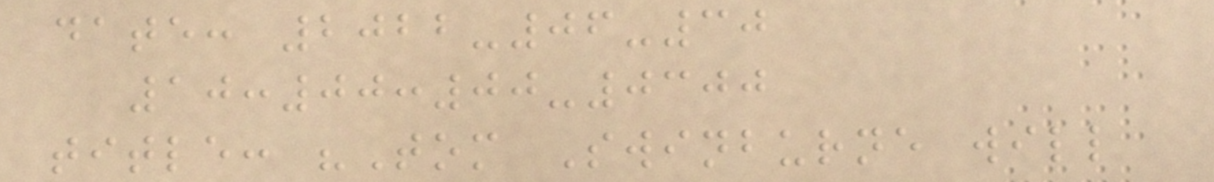date: 2022-06-30
10:00:00-0300
title: "Tom Swinburne will
